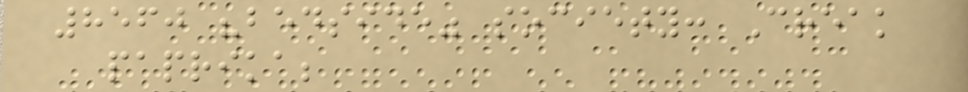8560 "bedside" society: Creak
paprika;
